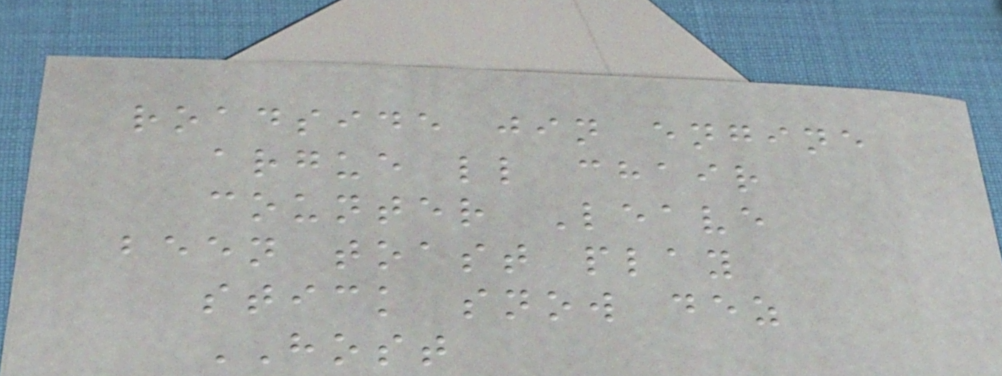roadside jin engine
argue ll chair
counter Leave
been toast play
stick snow dez
HOST
